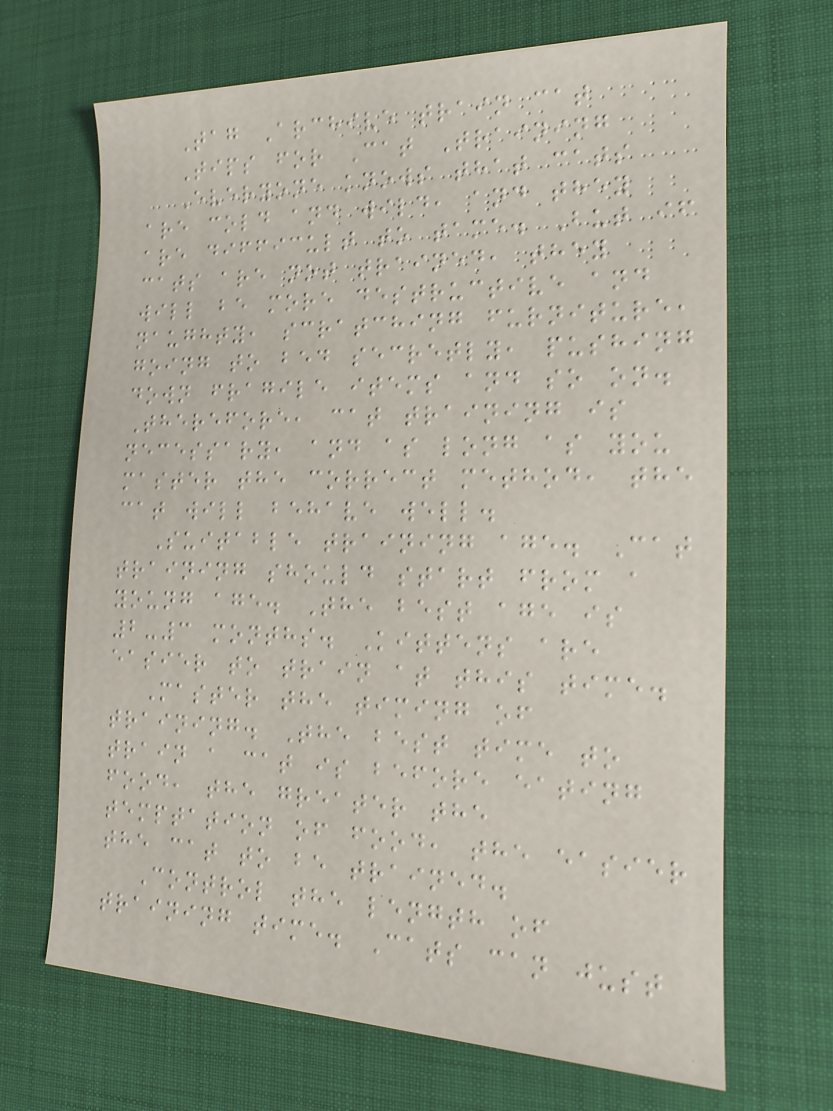Tag Archive train cat
Tips for Cat Training
Everyone knows that cats
are cold and wild, and they
are difficult to tame. But if
cats are not trained, they
will be more destructive and
naughty, scratching furniture,
going to bed secretly, pushing
down fragile items and so on.
Therefore, cat training is
necessary, and as long as you
master the correct method, the
cat will behave well.
Suitable training age. Cat
training should start from a
young age. The best age is
2-3 months. Kittens are
easier to train at this time.
Master the timing of
training. The best time to
train a cat is before eating
food, the greater the
temptation of food, the easier
the cat to be trained.
Control the length of
training time. Cats can just
